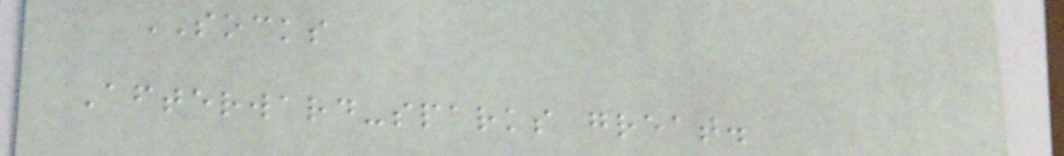SOCKS
Afterward-sparks great.
